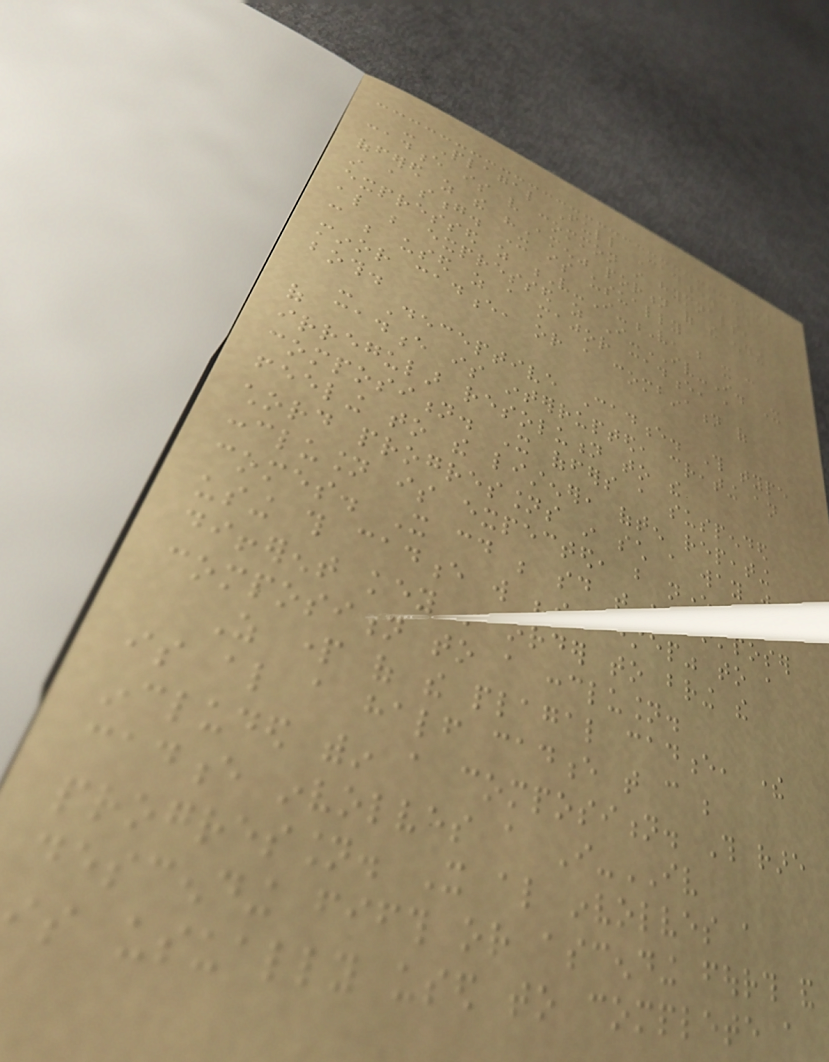- Plagal Full Cadence. This
cadence is very common in hymnals,
offered as the "Amen" portion of the ending
in a song. It is usually
expressed as V-I-V, but it can
also be expressed as I-IV-I. It
can be used as a major cadence, a
minor cadence, or a combination of
both.
- Deceptive Cadence. This type
of cadence is interrupted, creating an
irregular resolution to the
composition. It offers a suspended
feeling to the listener, often repeating
chord progressions in such a way that a
conclusion is expected, but never
comes. It could be said that a composer
using this cadence will "sidestep" to a
different key in order to bring the
composition to a conclusion.
As part of the plagal cadence, there
is also a half cadence that can be
included within a composition. This rare
cadence involves a I-IV
progression. It also involves a
descending fifth or ascending fourth and
is usually used to complete a
